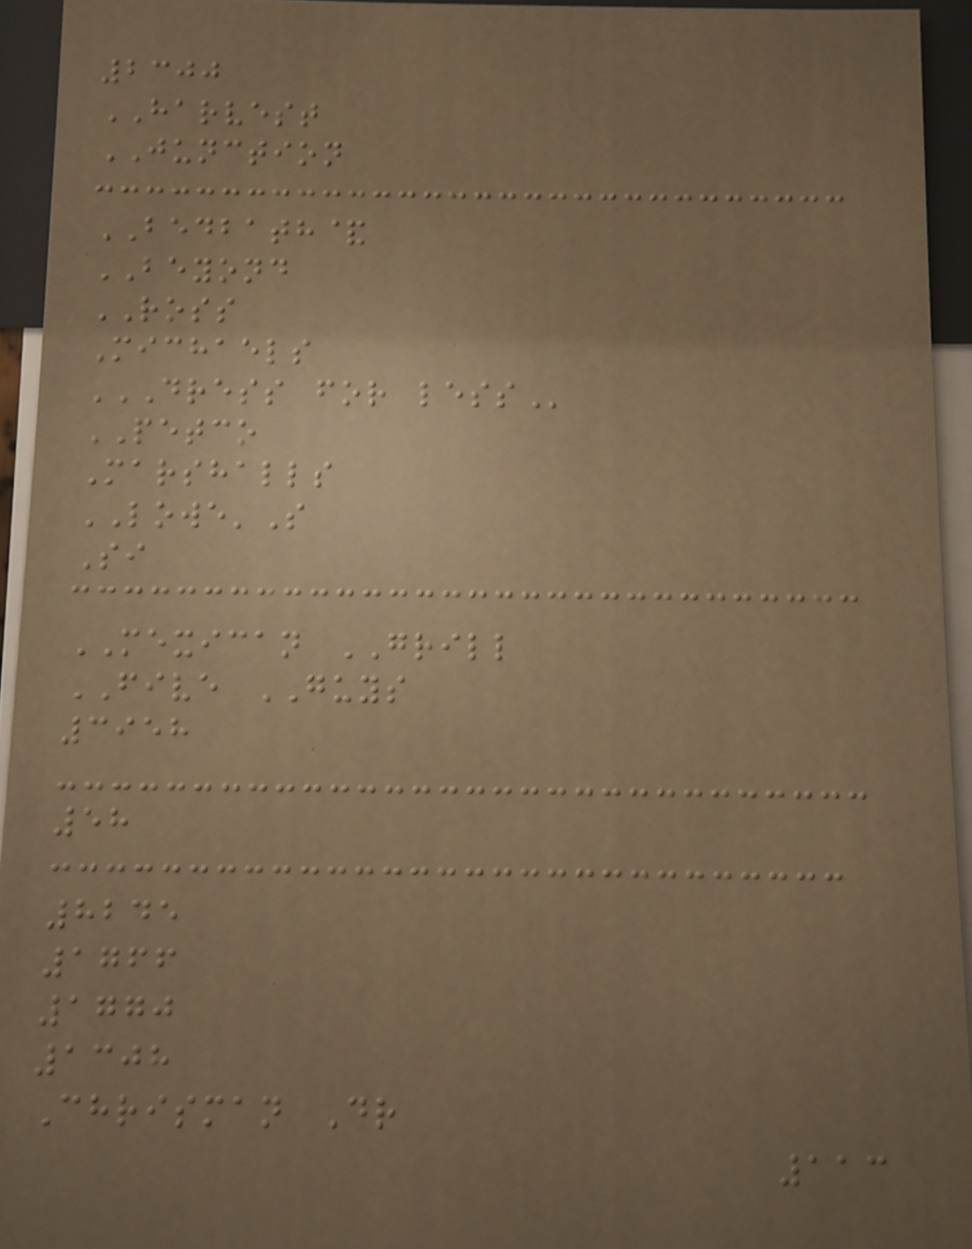2300
HARVEST
JUNCTION
BEDBATH&
BEYOND
ROSS
Michaels
DRESS FOR LESS
PETCO
Marshalls
LOWE'S
Si
MEXICAN GRILL
FIVE GUYS
3958
58
8245
1766
1770
1308
Chrisman Dr
113
